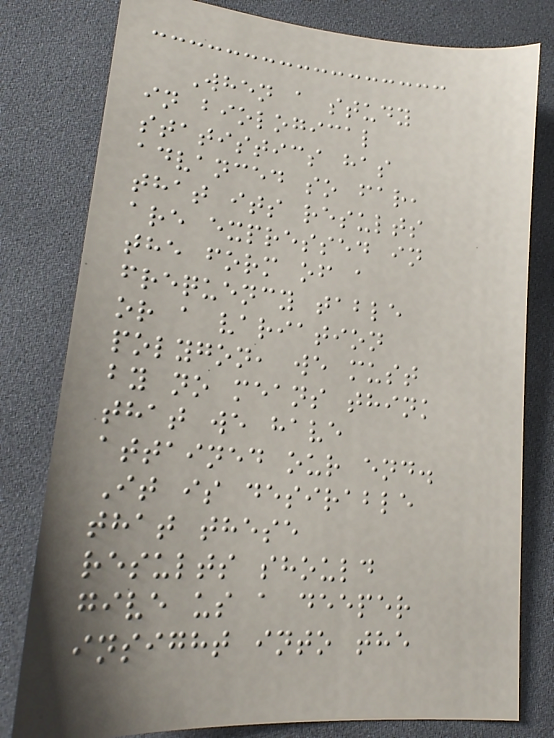When a study
in biological
statistics has
advanced so far,
that its results
are expressed in
the form of a
frequency table
or a variation
polygon, we must
by no means think
that we have
attained our end.
It is desirable
that these
results should
give us a deeper
insight into the
